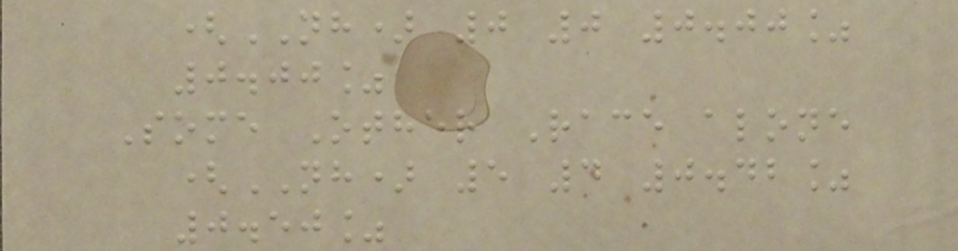(NH) 0 0 0.00%
0.00%
Some Other Race alone
(NH) 5 4 0.42%
0.50%
